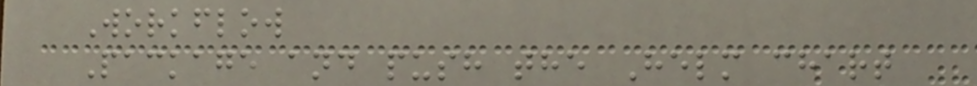Workflow
Package and push the Helm chart
